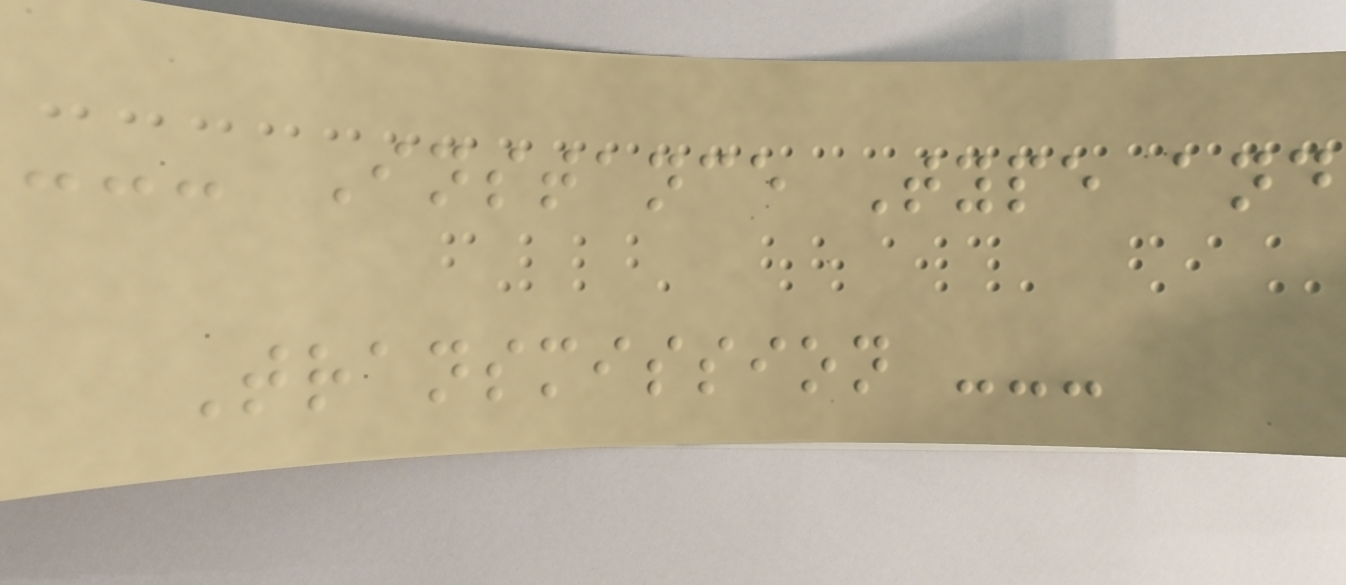--- Instance Type and
Transmission ---
